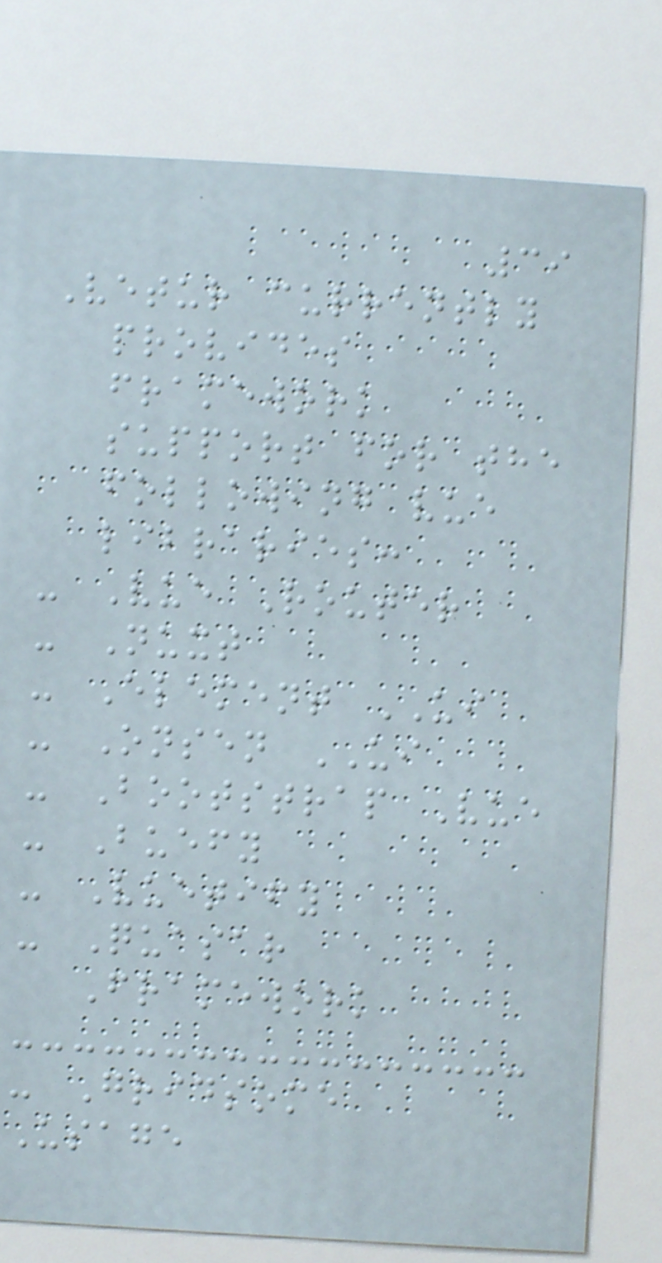39
Vetur currently
provides
framework
support for the
following vue
libraries:
- Vue Router
- Nuxt
- Element UI
- Onsen UI
- Bootstrap Vue
- Buefy
- Vuetify
- Quasar
Framework
- Gridsome
Usage
